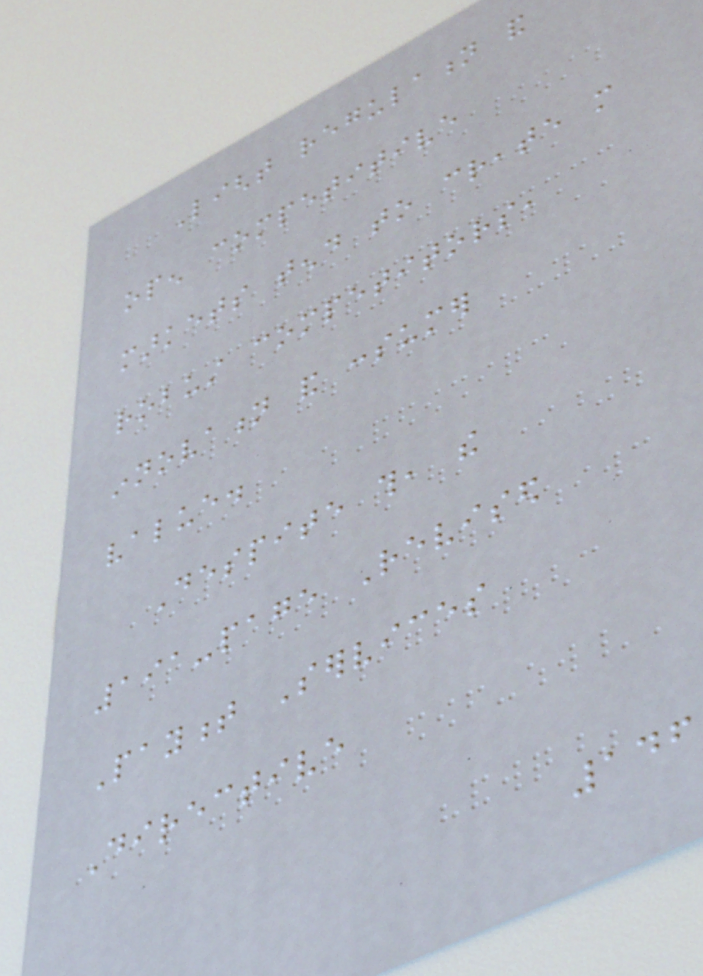Light regulation and
open competitive
markets tend to create more
robust competitors,
innovation and consumer
value.
Despite this, the
191-page Revised
Payment Services
Directive
146
